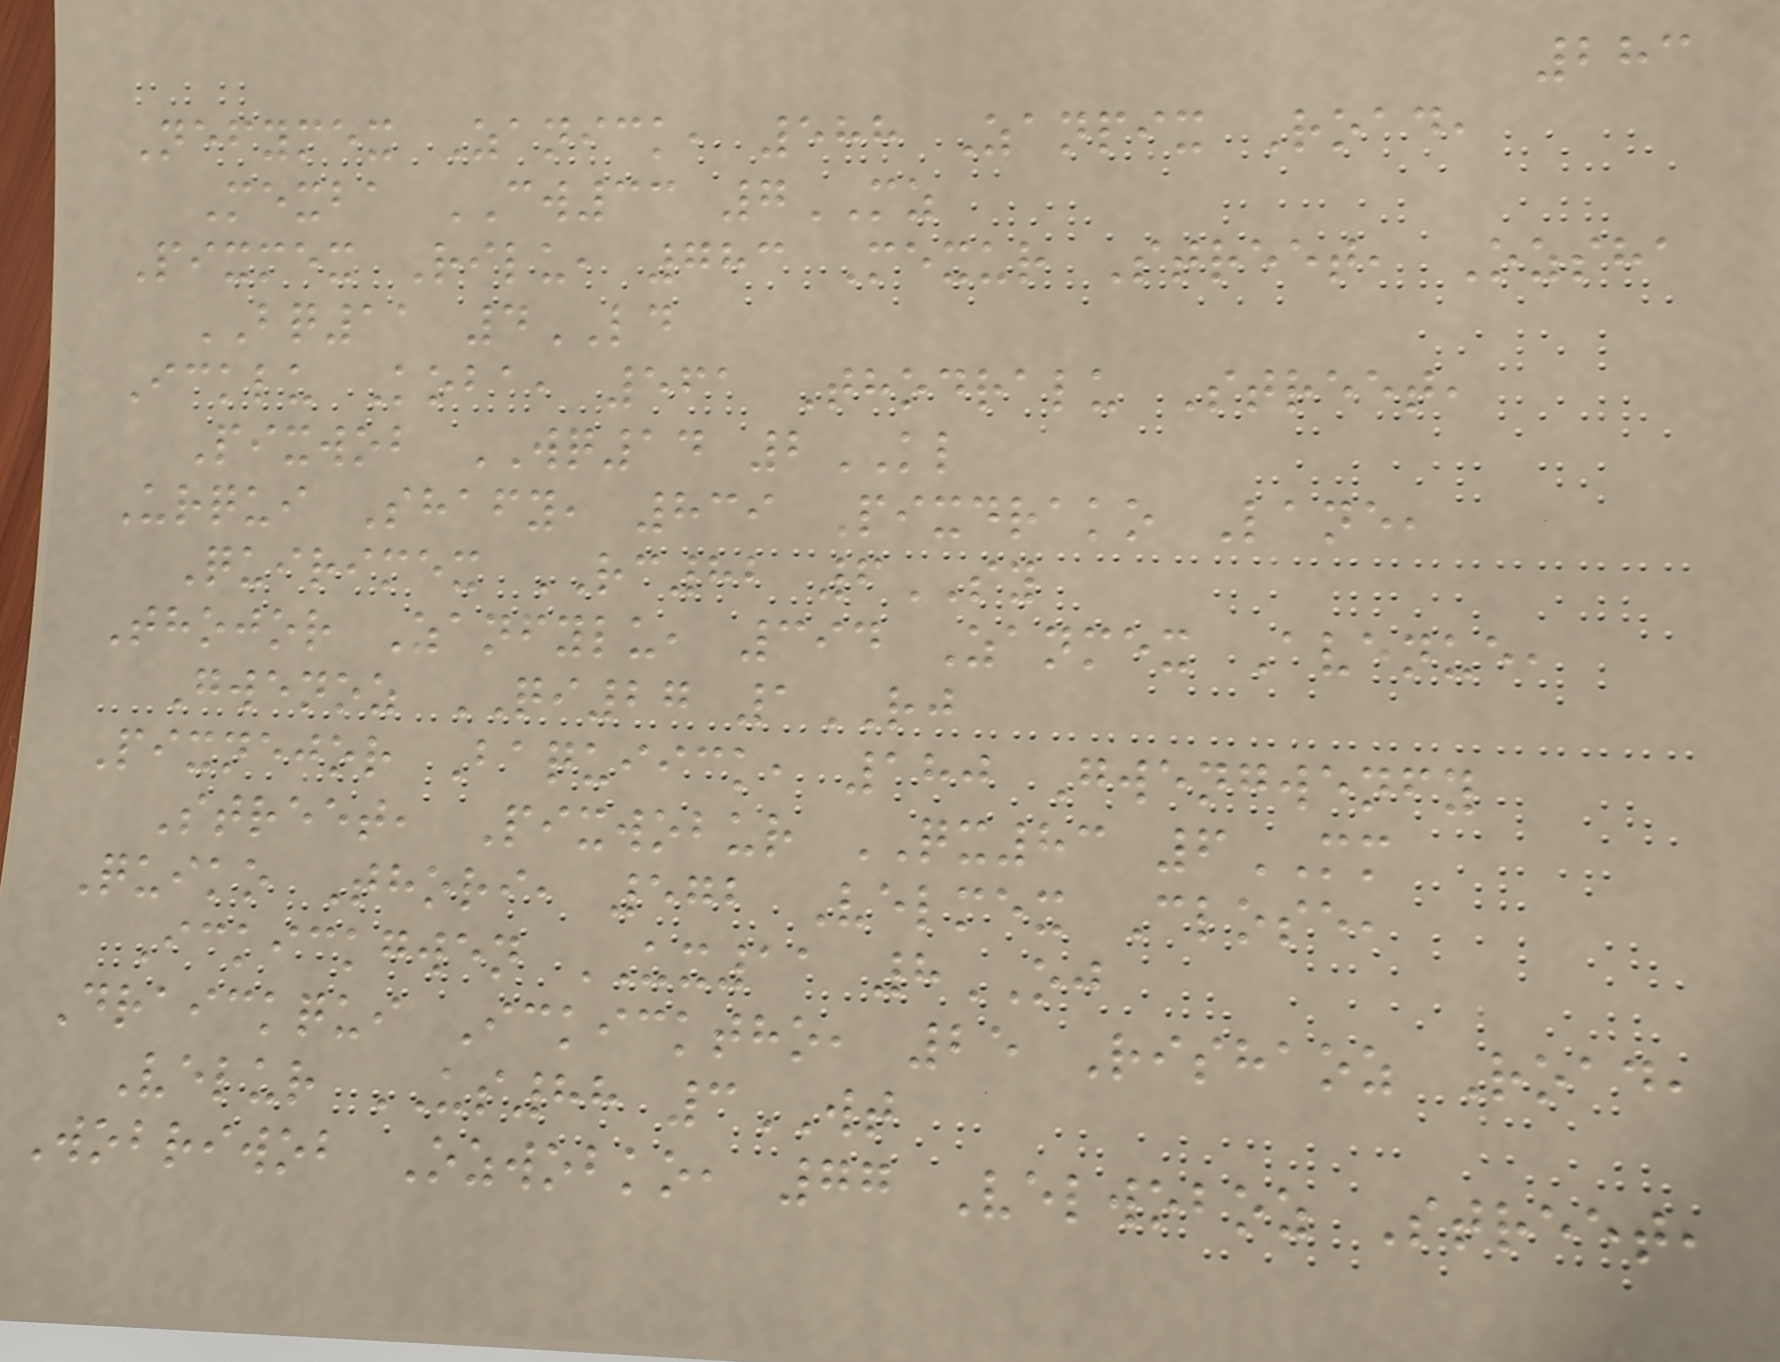283
Nefymex Zanick, 588 Zanpix Road,
Mexba CW33 7MZ
Pixmex Rilu, 783 Mexur Street, Ozsha
BQ11 4LD
Icklu Koba, 561 Thodralu Street,
Pixwob WQ14 2KL
Urqui Shafy, 839 Pixdrako Lane,
Quirimex RC82 6SY
Thojor Zanfylu, 394 Zanmex Avenue,
Gwenoz QI27 1RJ
Pixnejor Baquiick, 180 Gwengwenfy
Street, Pixwobur QX83 6MM
Quiko Thori, 572 Velmex Close,
Ickickgwen UX11 8OJ
Draickqui Ickicktho, 25 Rishaoz Road,
Velur US88 3WT
Wobriwob Ozwobko, 77 Velwoboz Street,
